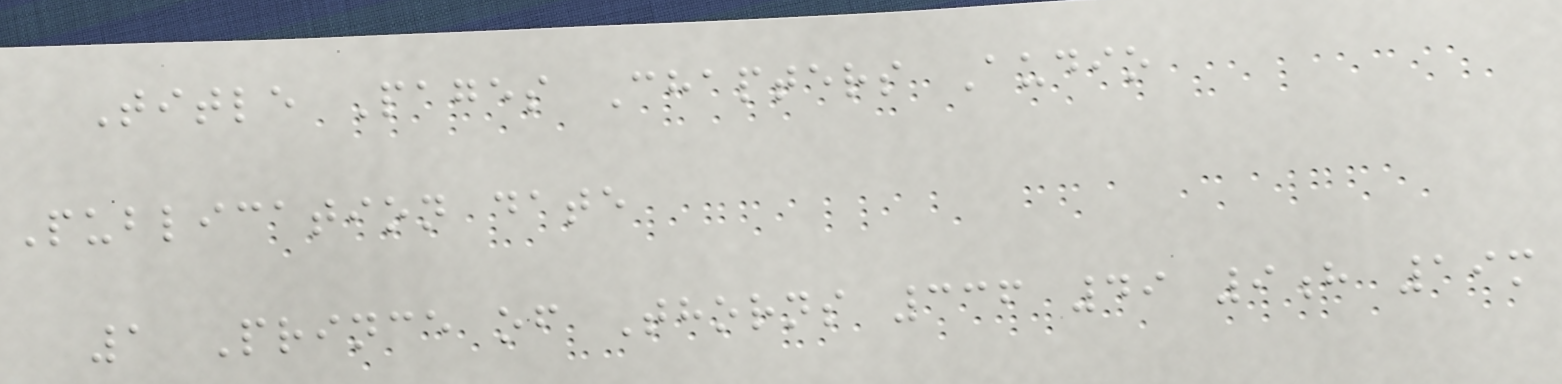Title Pages Chapters Audio
Publication date
1 Prince of Thorns 336 49 9h 19m
